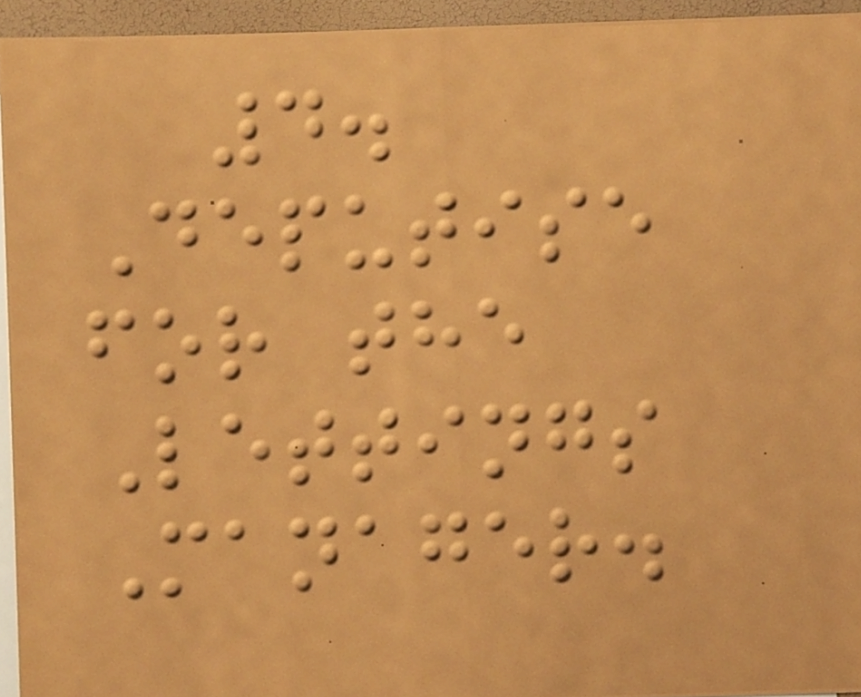4.
Deputise
for the
Lettings
Manager.
